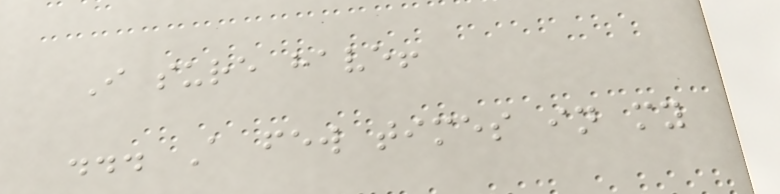I sure have!
... A few times in my
